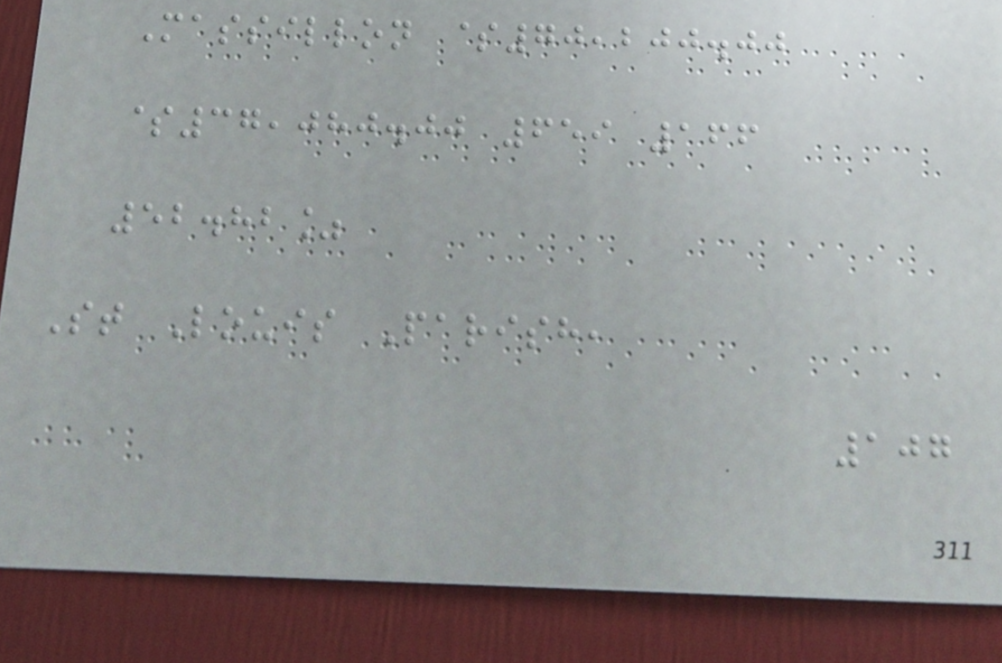Massillon $70,200.00
$37,080.00 659 166
52.82%
St Louis Parish,
107
